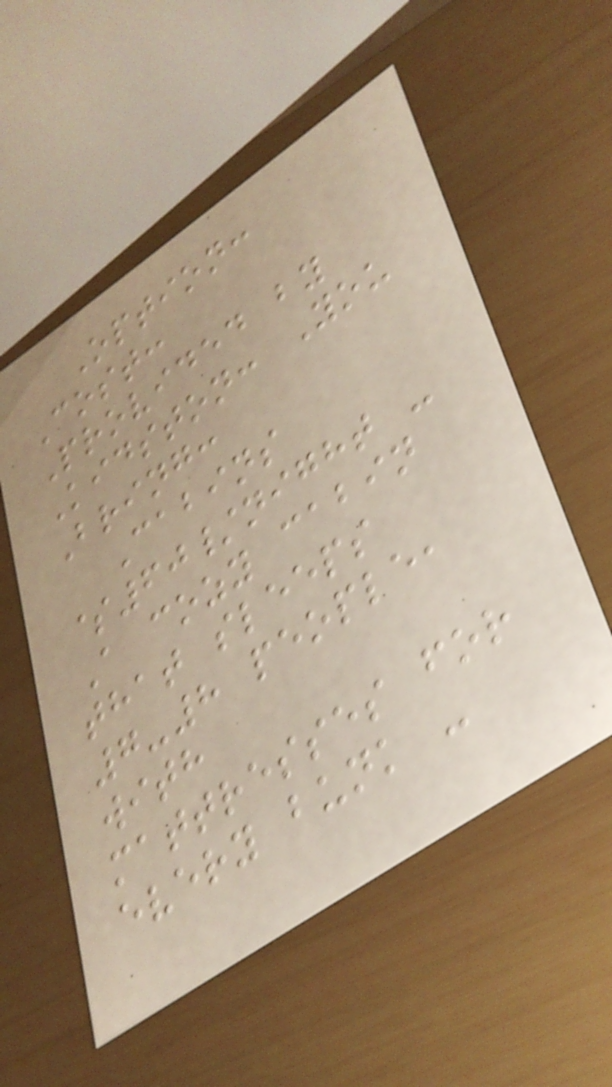Option:
Cost:
Provided by
Kidston: You
Bring:
Cabins
$60/night -
A cozy cabin
that sleeps
7-8 people,
with
mattresses for
every bunk -
